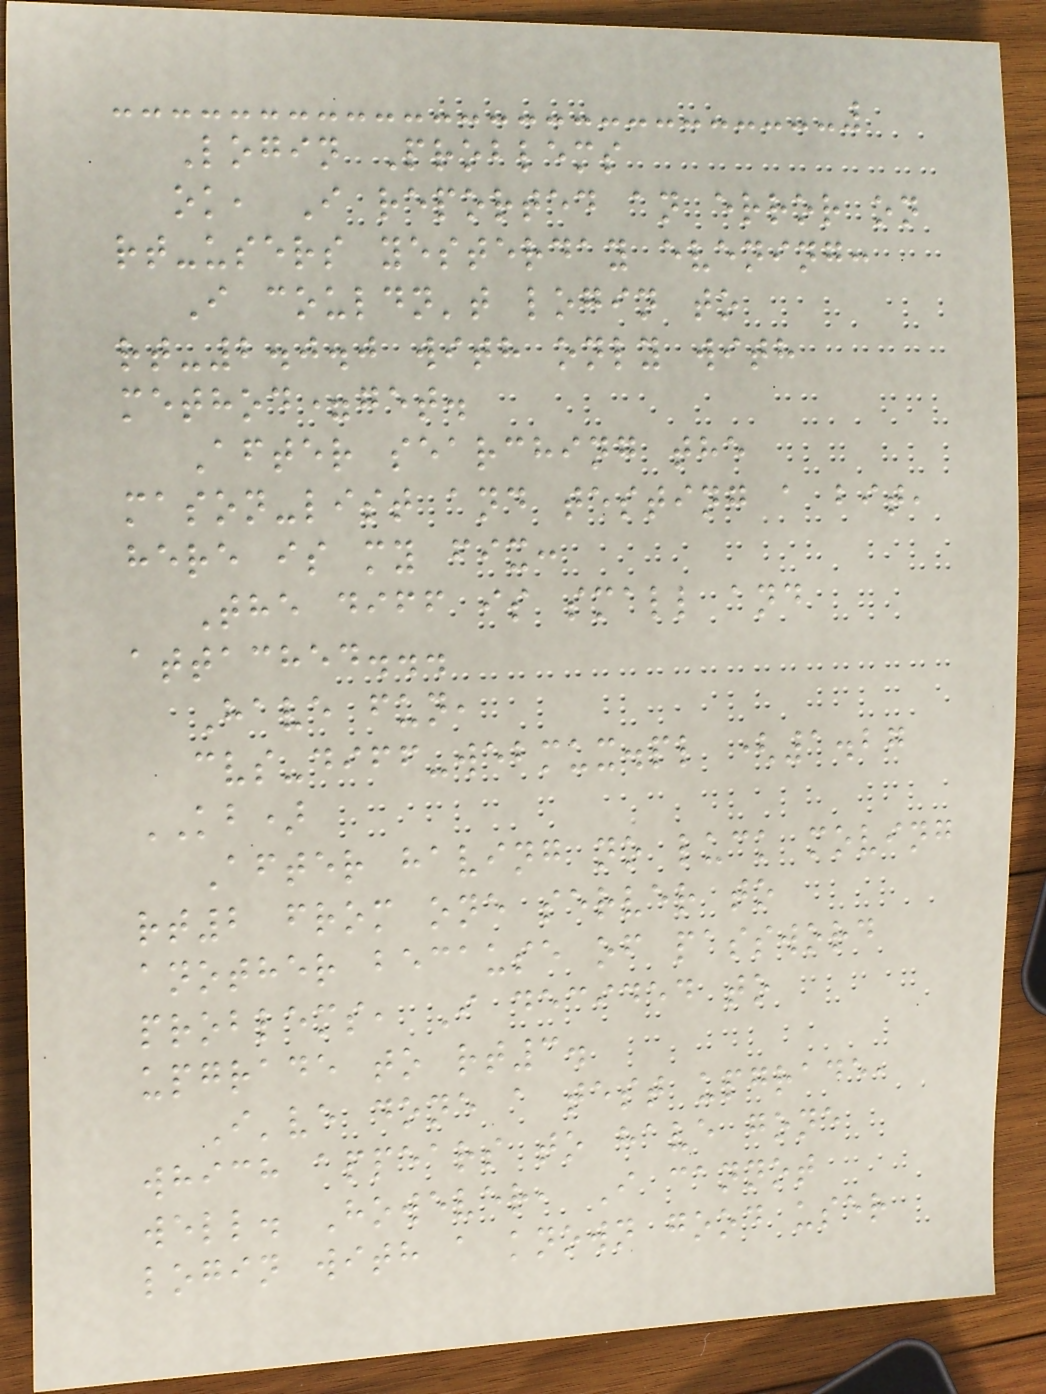Login Problems
ok, I reported an error on
rt-users yesterday evening:
I couldn't login to
rt-2.0.0 with only with
method=get.
After searching the
mason-list and testing a bit,
here is my fix:
The diff is small and
attached...
Have fun,
cvs-diff-webmux.pl (1.27
KB)
After having no luck moving
rt2 from one server to
another because of password
problems, I decided to
upgrade to rt3.
I've done a test upgrade,
which appears to have gone
well. However, I cannot
login with a known good user
